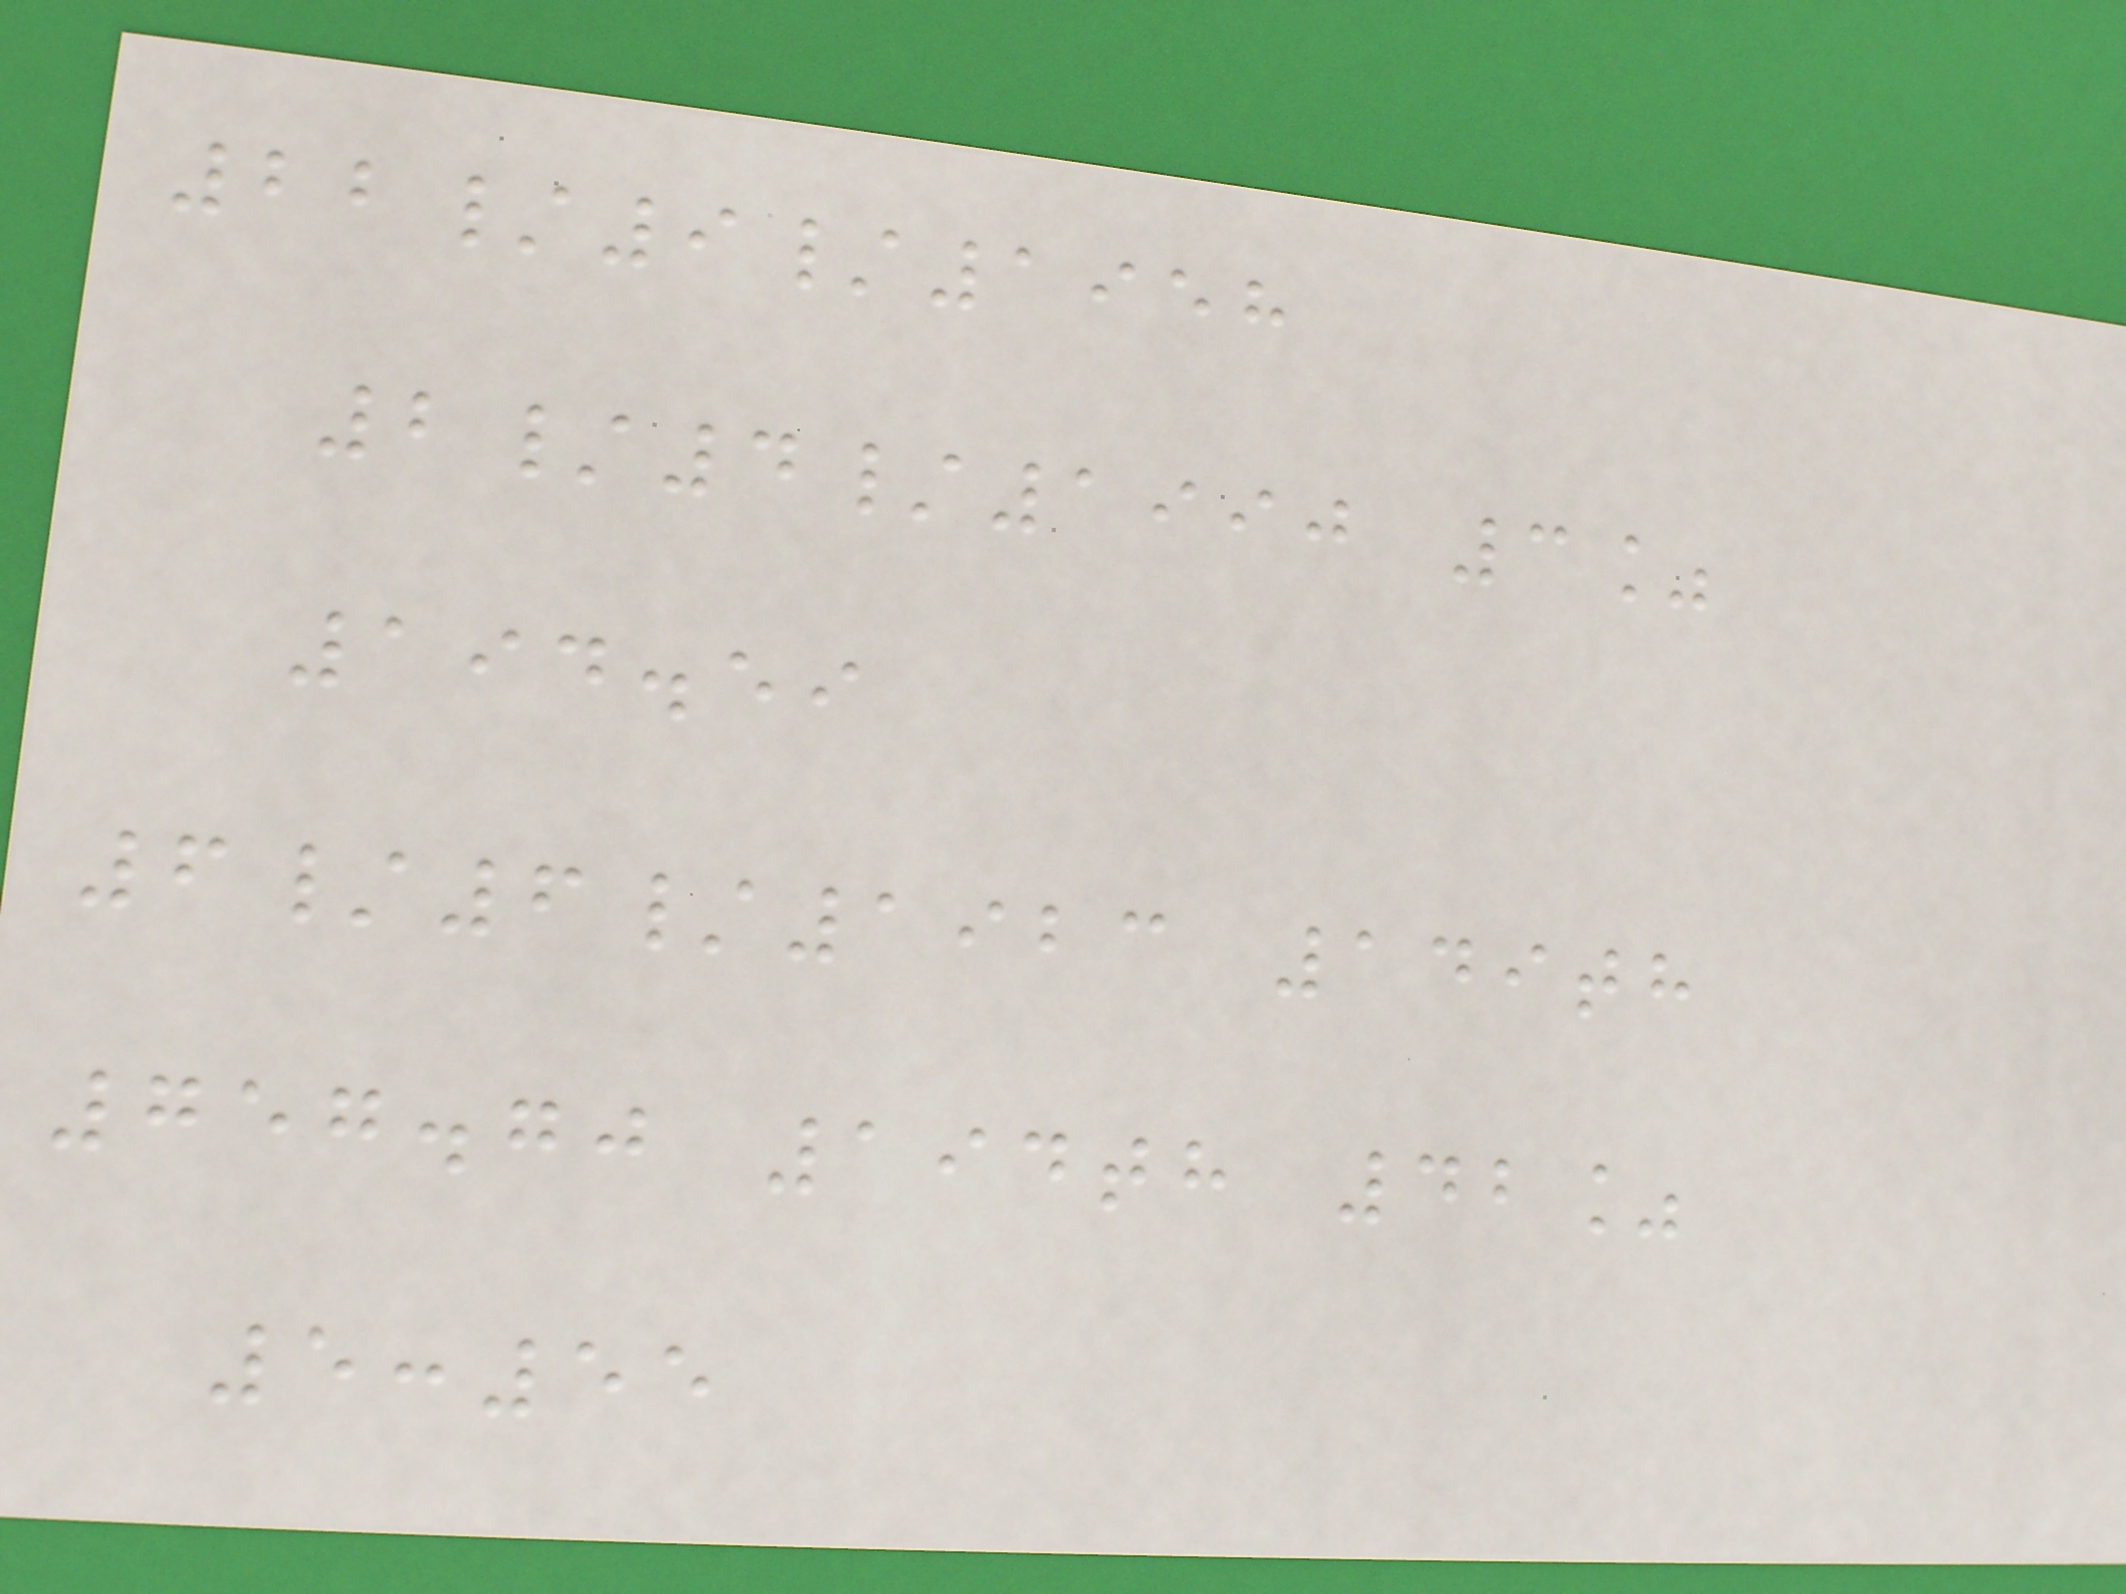22/9/1958
2/4/1990 3%
194.59
6/6/1923 149th
757.70 194th 42%
5:55
